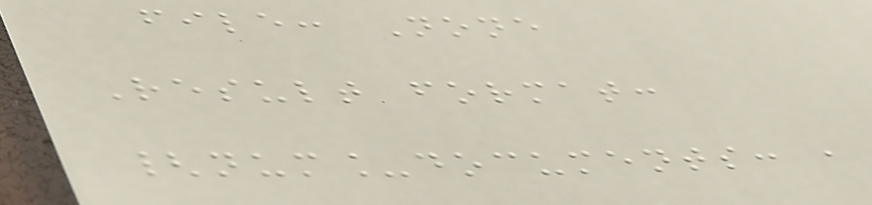file: None
Result format:
{num_documents: ,
